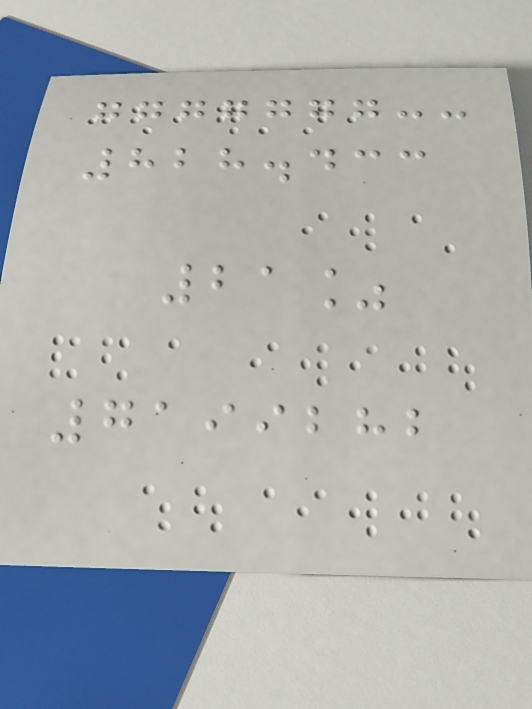828.433
21%
7199282
